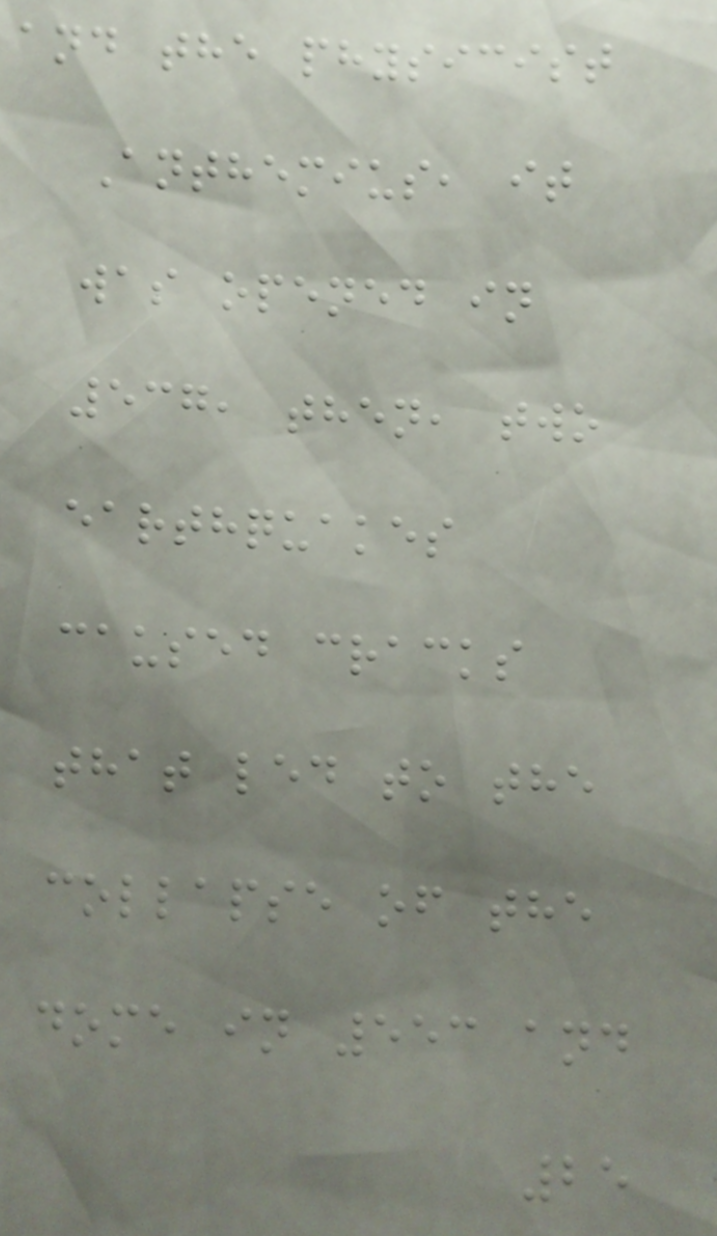and the physicist
Anthemius, it
was opened in
537, then, two
earthquakes
caused cracks
that led to the
collapse of the
dome in 553 and
25
